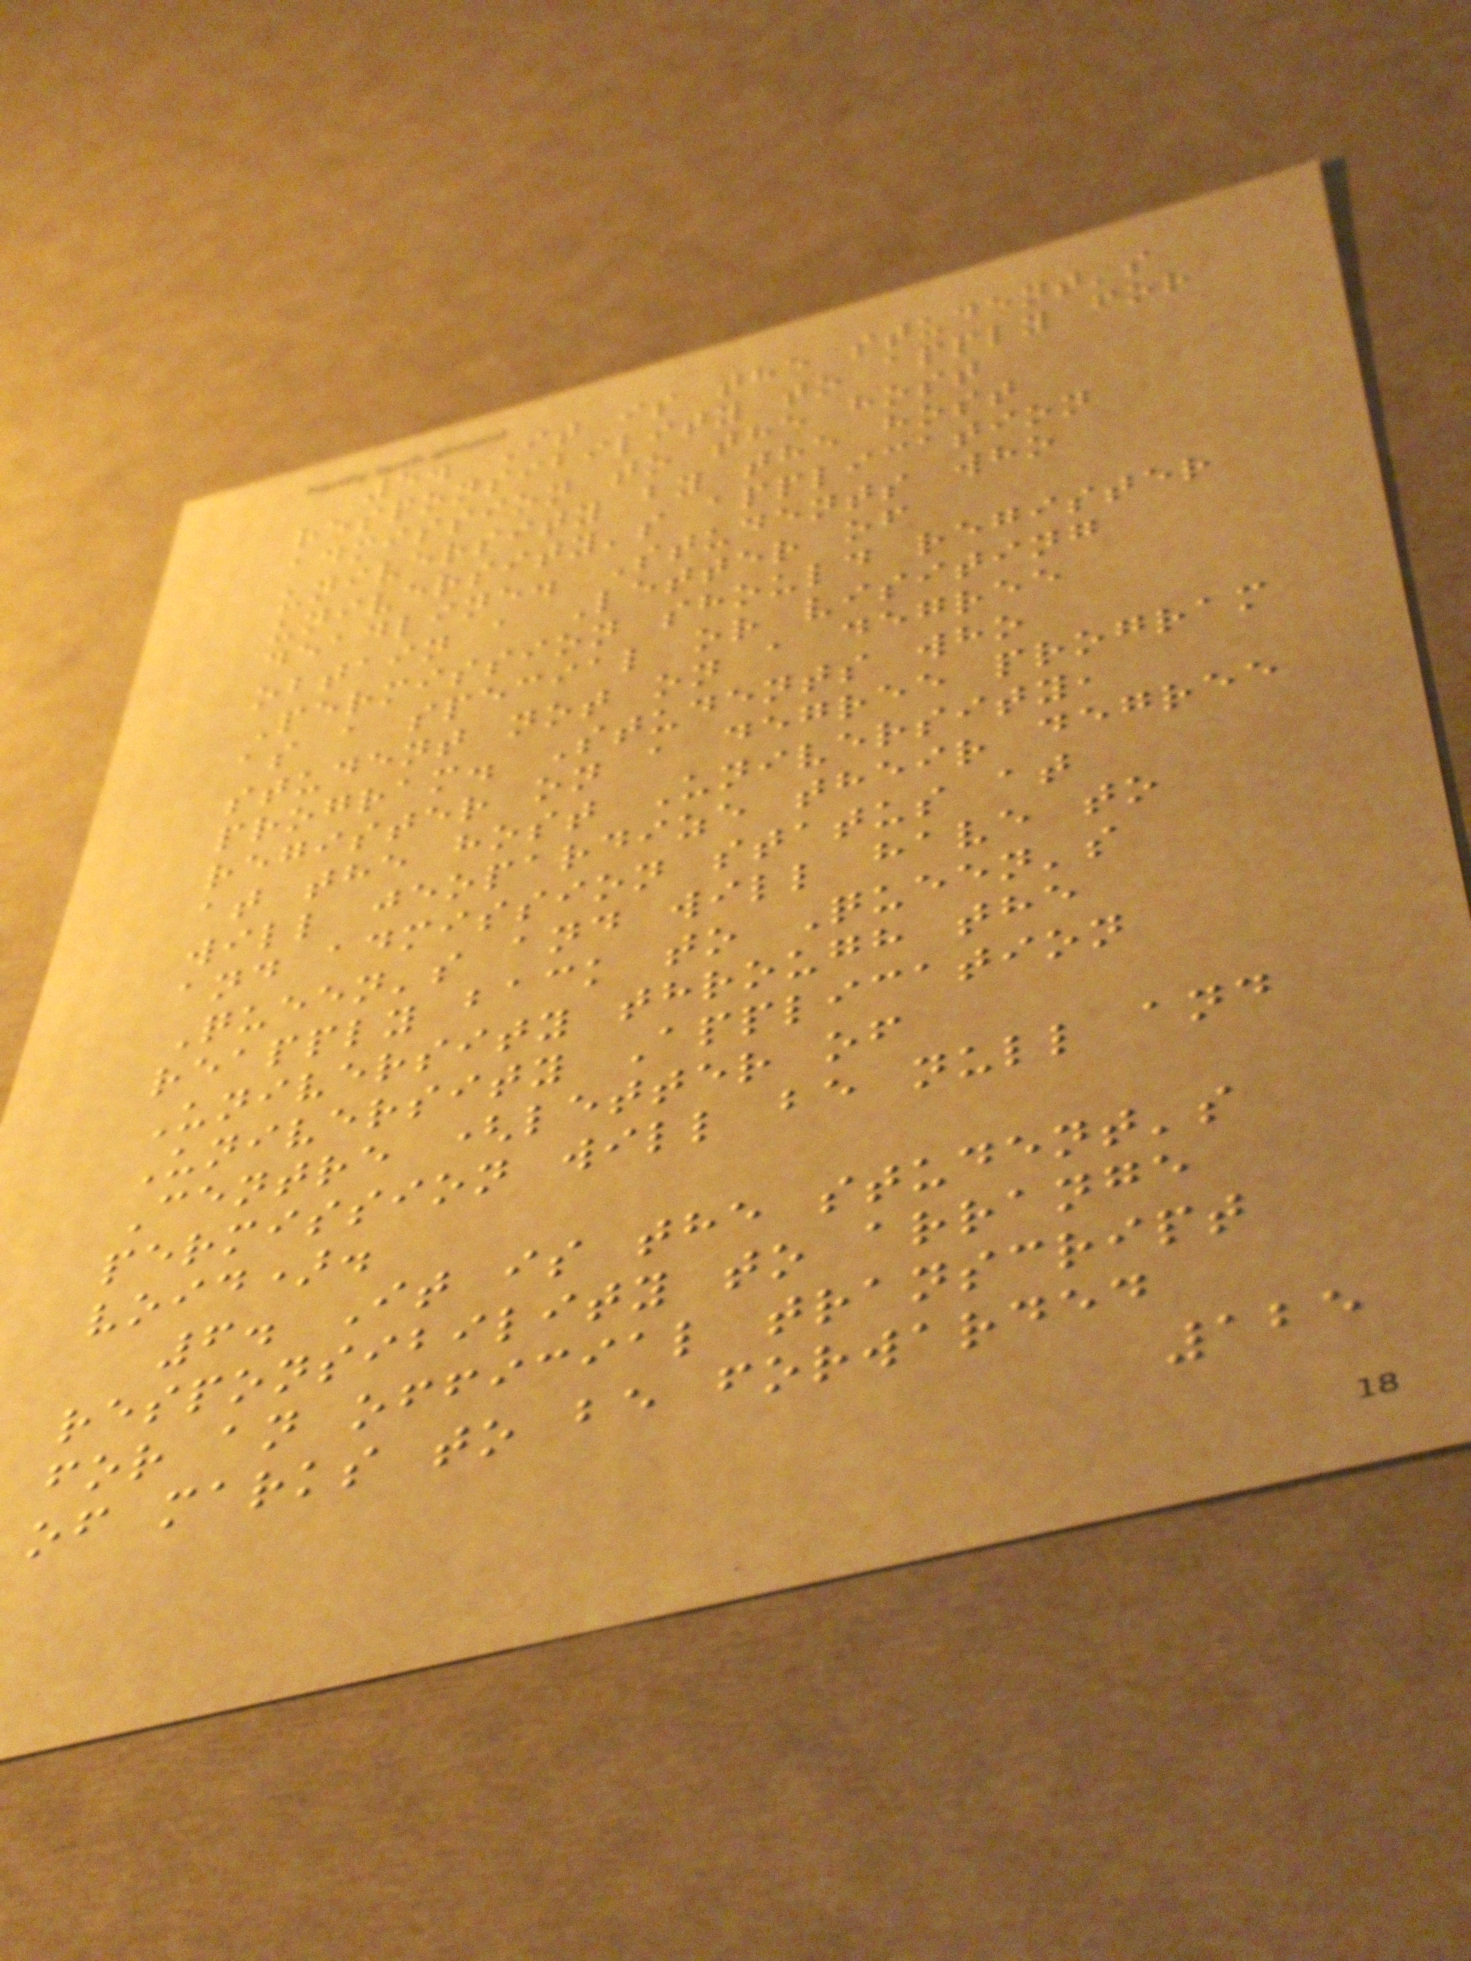5. It is the student's
responsibility to apply for
admission to the host
university by the host
university's application
deadline. Students who
obtain a Letter of
Permission should register
as a special or visiting
student not on a degree
program. Students who
register on a degree program
at the host University,
will jeopardize their degree
and admission status at
Queen's and will have to
reapply back to Queen's
University through the
University Application
Centre (letter of
permission will be null and
void).
6. It is the student's
responsibility to arrange
for an official transcript
of marks to be forwarded
125
